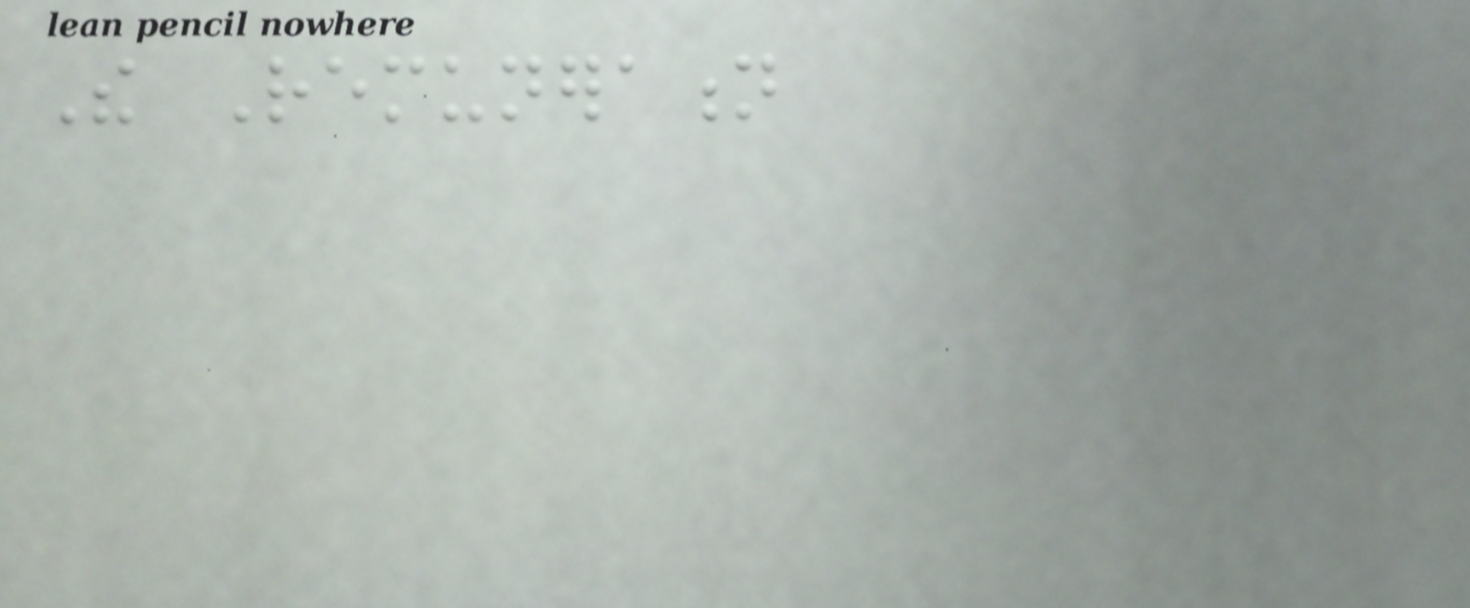The Remuneration
